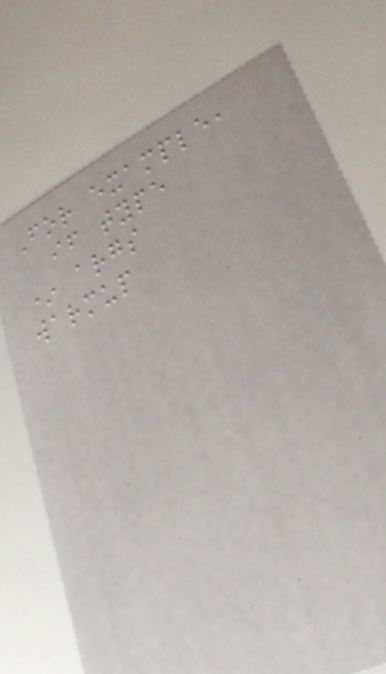For example,
if type
* args
warmup
